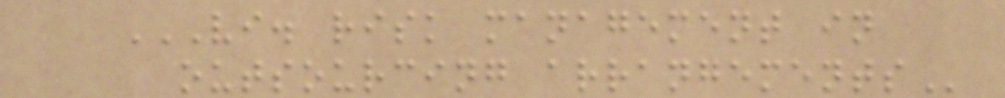VI. RISK MANAGEMENT IN
OUTSOURCING ARRANGEMENTS
